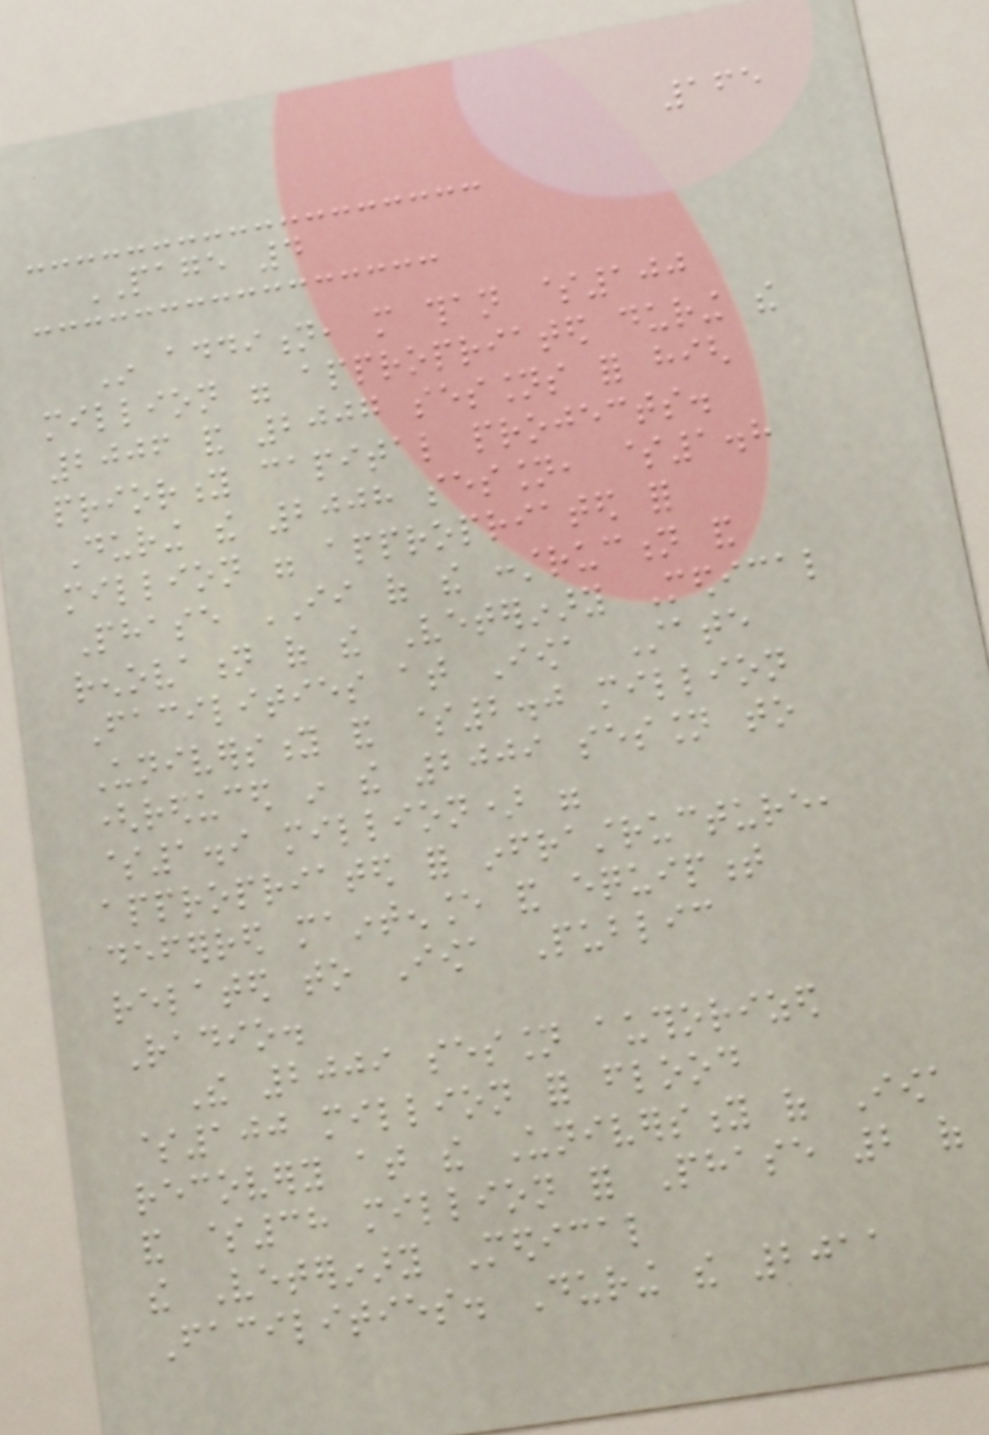165
PAGE 4
In addition, more than $100
million were appropriated during the
2006 and 2007 sessions for high
priority capital projects.
During the 2008 session, $1.8
million were appropriated for
Phase II of the construction and
renovation of the Veterinary Medical
Facilities at Iowa State
University and $2.0 million
(reduced in the 2009 session to
$1.9 million) were
appropriated for infrastructure,
deferred maintenance and equipment
related to Iowa Public
Radio.
The 2009 session authorized
$100 million for flood
recovery at the University of Iowa
and $38 million for Phase 2 of
the Veterinary Medical
Facilities. During the 2011
